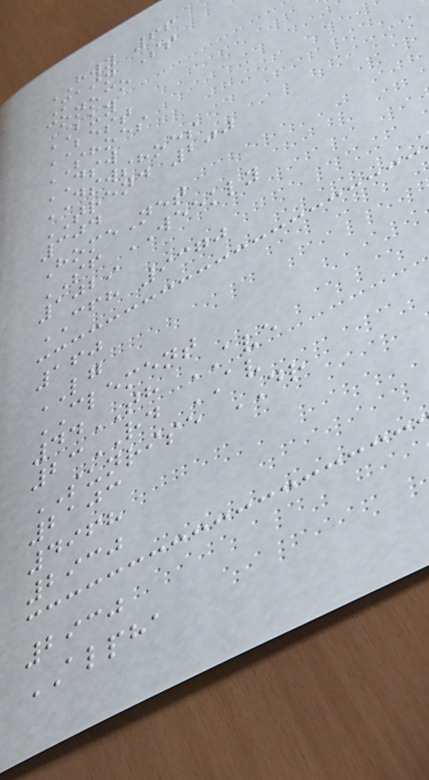HWY 66
Main St
conoco
BUY
BEST
SHOES
DSW
DSWSHOES
TREND 200
304
HomeNet
SF WEEKLY
1029
CFH 9370
160
LG
CLEMENT
44TH AVE
23RD AV
SUNRISE DR
2103
4968
2930
2930
ALPHA
